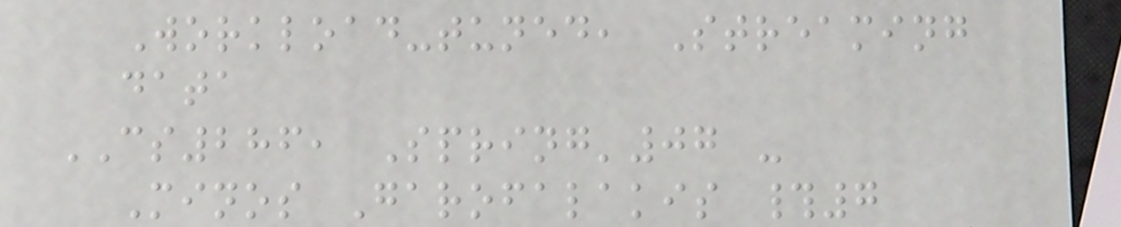Workload-tuned, Streaming
data
CS286, Spring'07 -
Minos Garofalakis #7
